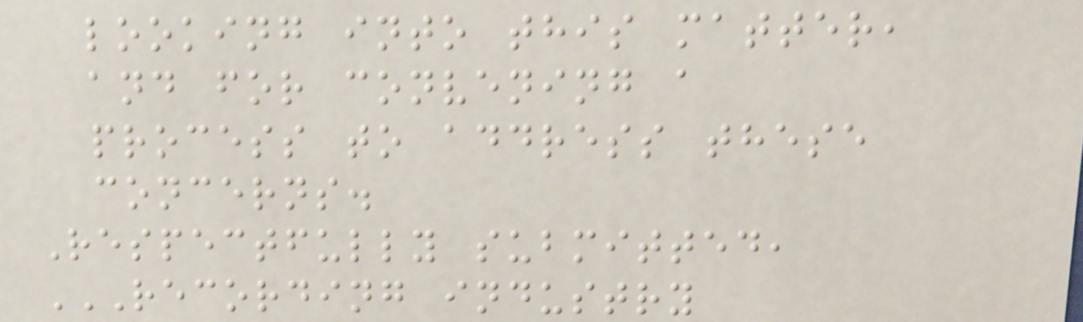looking into this matter,
and for convening a
process to address these
concerns.
Respectfully submitted,
RECORDING INDUSTRY
